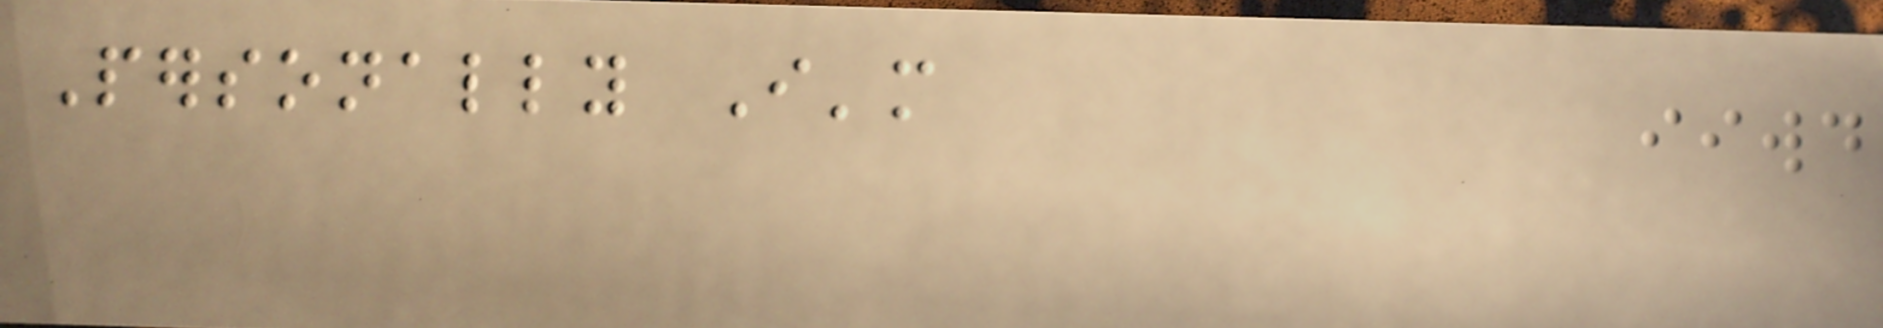Personally I'm
